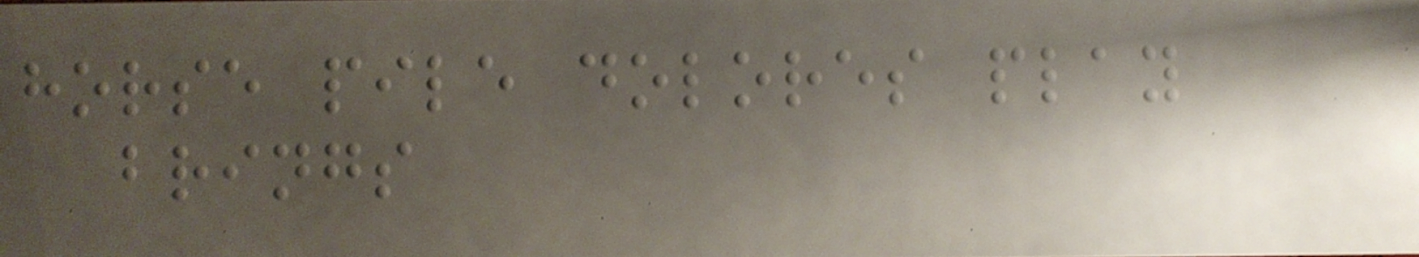horse pile dolores play
brings
